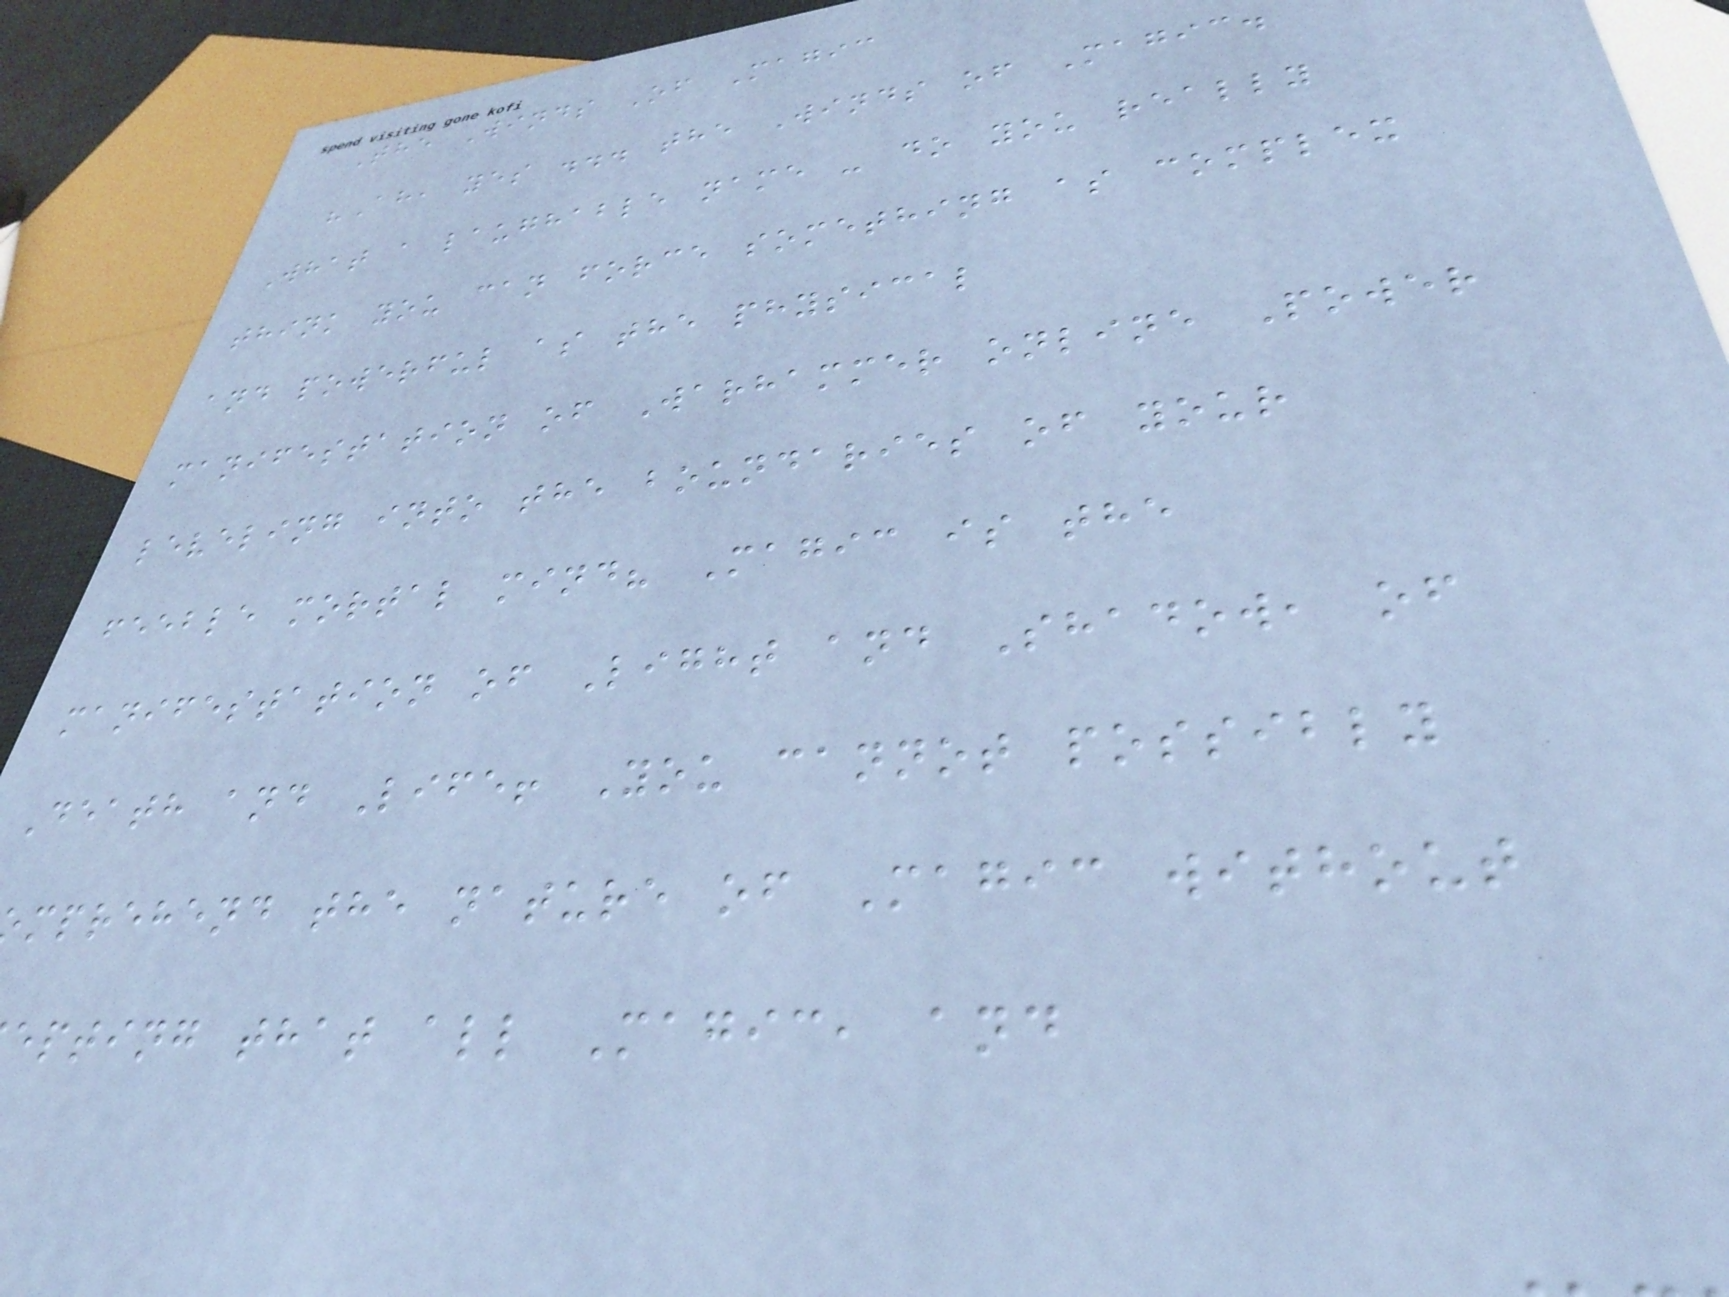The Winds Of Magic
"Ah, yes ... the Winds of Magic.
What a laughable name - do you really
think you can force something as complex
and powerful as the physical
manifestation of Warhammer online Power
leveling into the boundaries of your
feeble mortal mind? Magic is the
manifestation of Light and Shadow, of
Death and Life! You cannot possibly
mprehend the nature of Magic without
epting that all Magic, and
